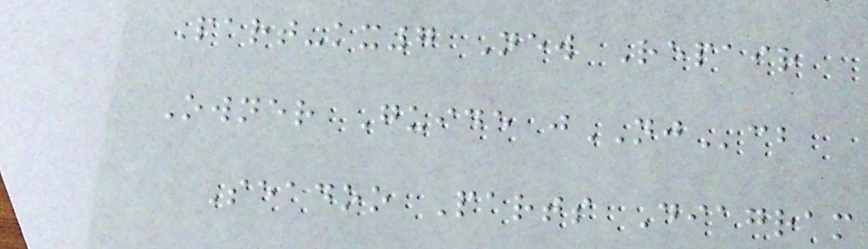Part-kx7 New Repair
Owner Guide jNJcb
Seadoo Parts Diagram
